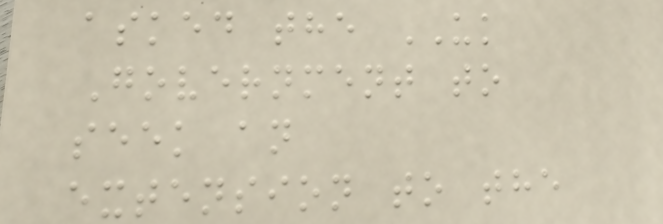asked the UK
Government to
seek an
extension to the
